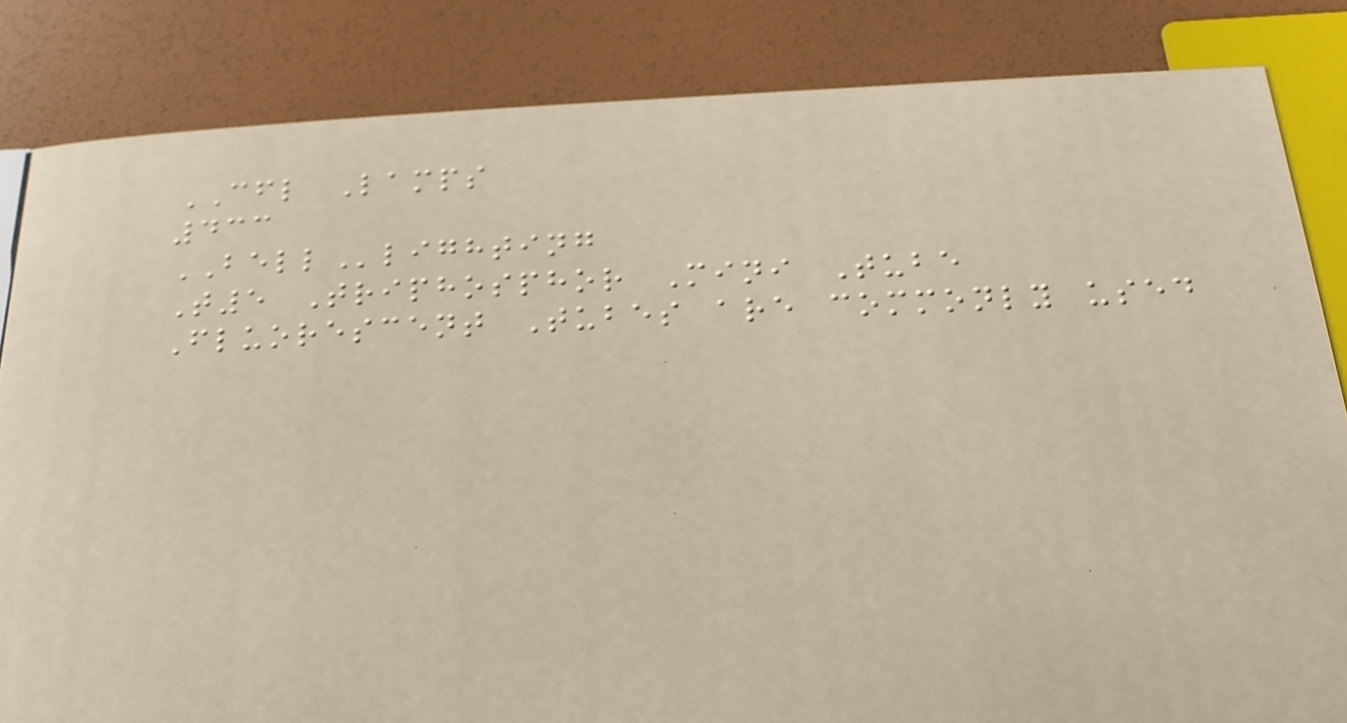CFL Lamps
433
BELLlighting
T5 Triphosphor Mini Tube
Fluorescent Tubes are commonly used
